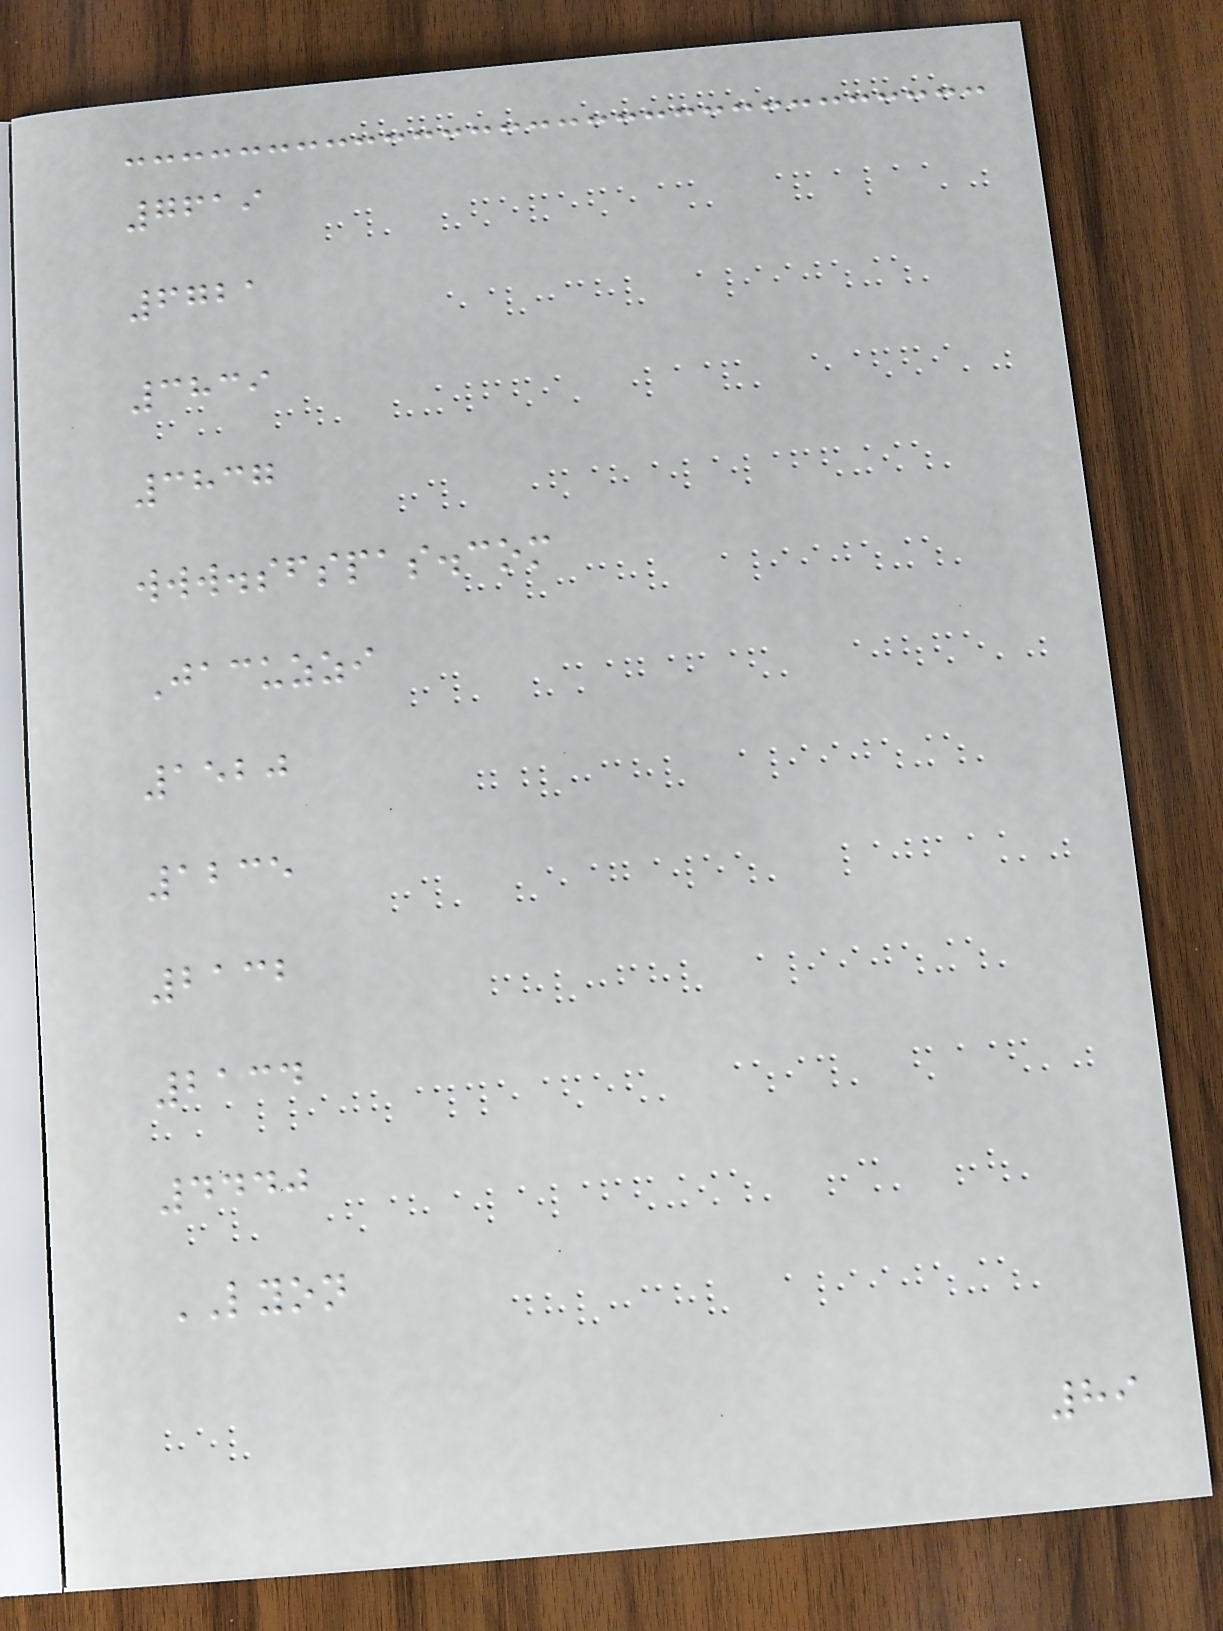7619
6721
3839
3837
www.sfspas.com
Jacuzzi
1520
1235
2132
2134
4440
LYON
89
